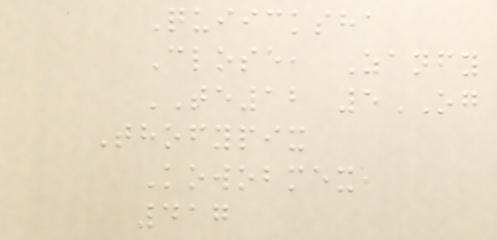Quiicksha
Close, Zanfy
TE12 5OG
Thofypix
Kowobmex,
417
